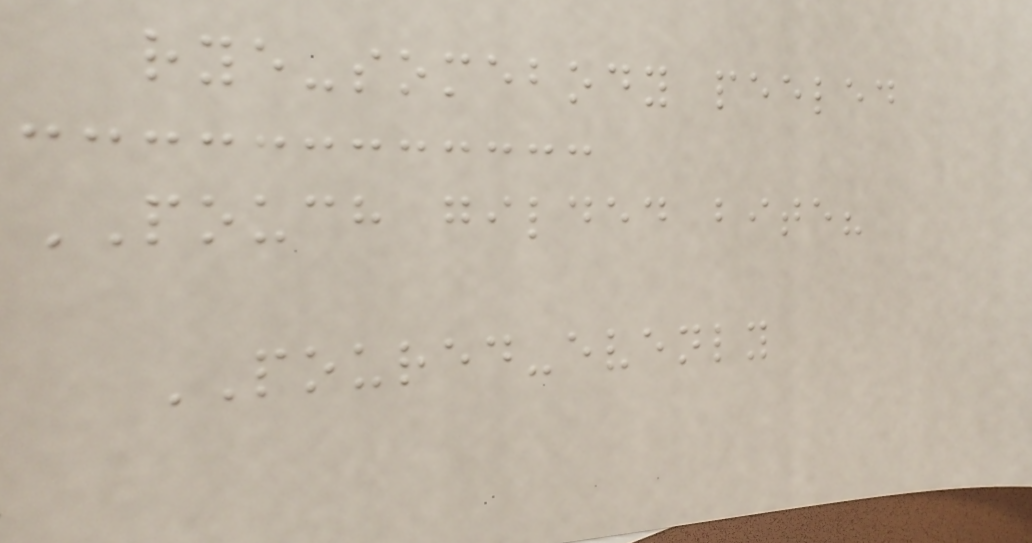rye-somebody peeled
POUCH gilded bite?
POURED-evenly
